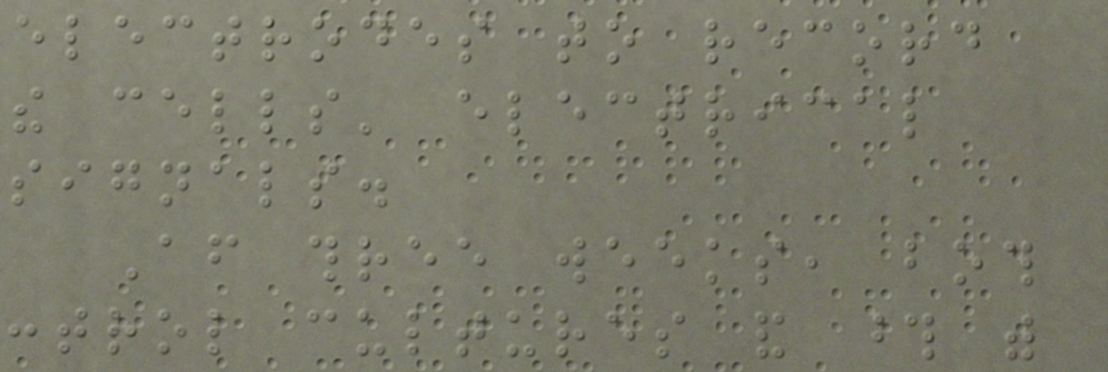electrodes to record
the cells' electrical
signals.
After three weeks, both
control cultures and those with
